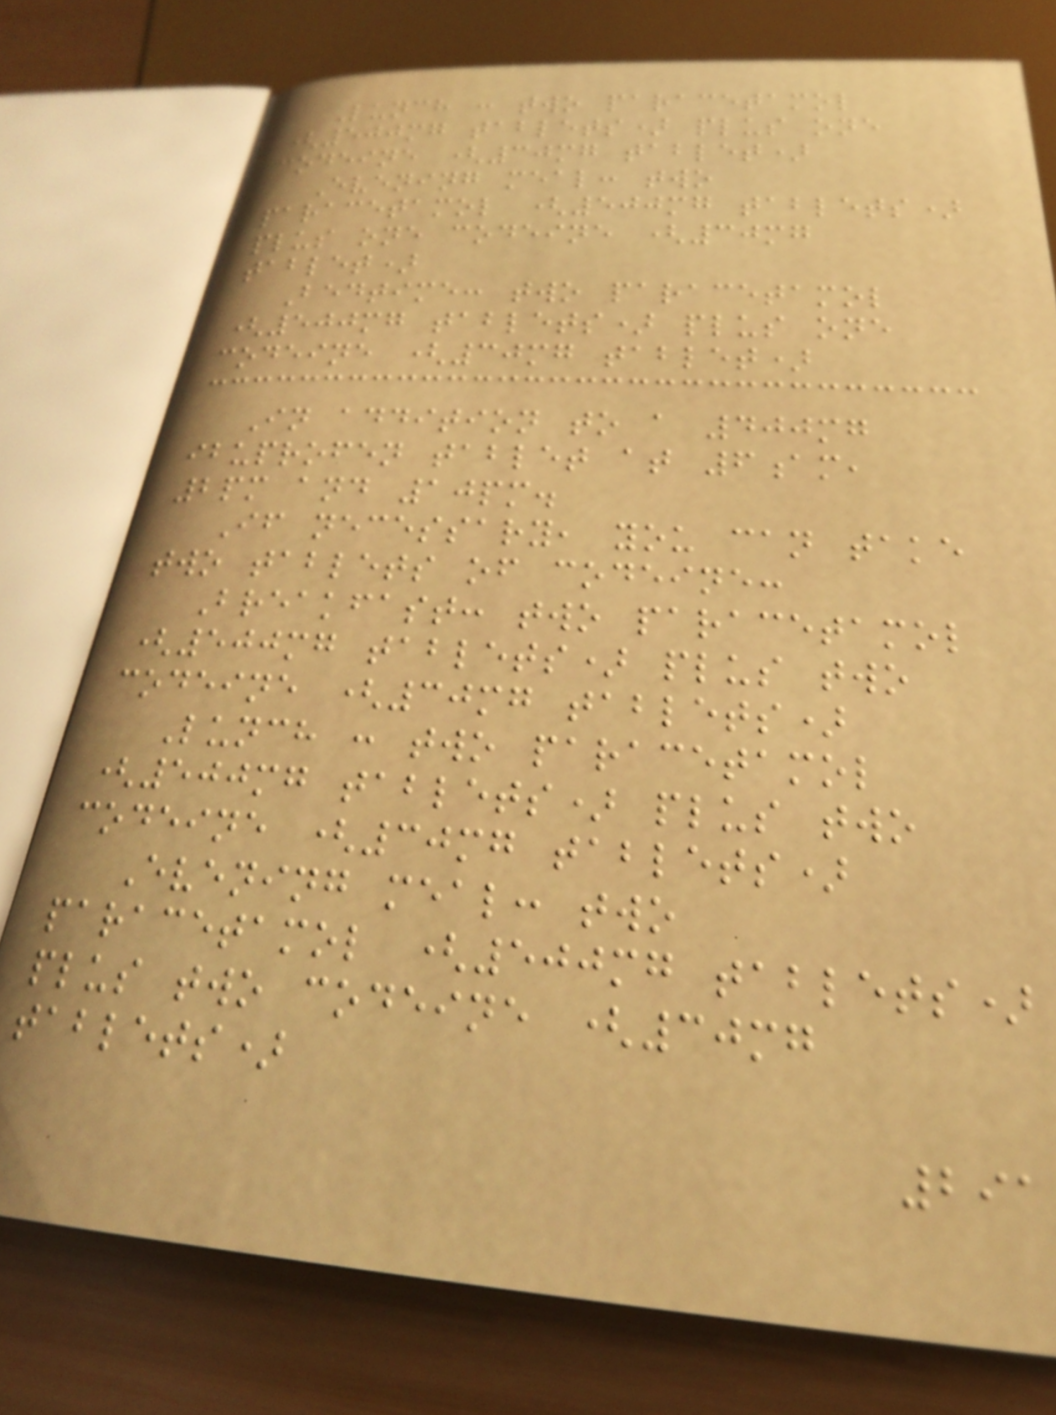Lunch : two paracetamol
(500mg tablets) plus one
codeine (30mg tablet)
Evening meal: two
paracetamol (500mg tablets)
plus one codeine (30mg
tablet)
Bedtime: two paracetamol
(500mg tablets) plus one
codeine (30mg tablet)
In addition to a 400mg
ibuprofen tablet at 6am,
2pm and 10pm.
If necessary, you can take
two tablets of codeine:
Breakfast: two paracetamol
(500mg tablets) plus two
codeine (30mg tablets)
Lunch : two paracetamol
(500mg tablets) plus two
codeine (30mg tablets)
Evening meal: two
paracetamol (500mg tablets)
plus two codeine (30mg
tablets)
291
